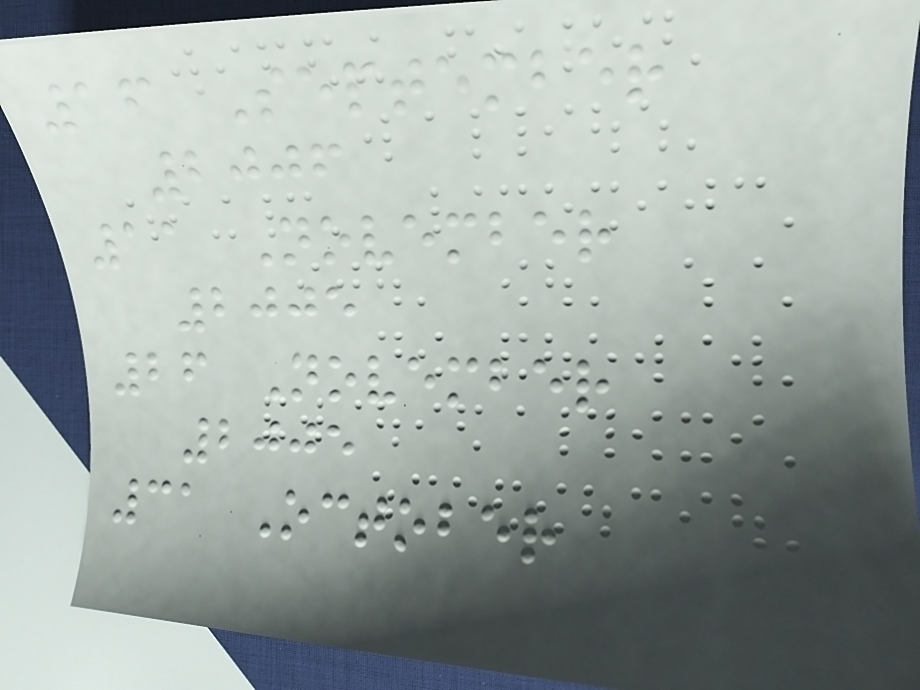16 September
2006
11 November
2005
26 November
2005
31 October
